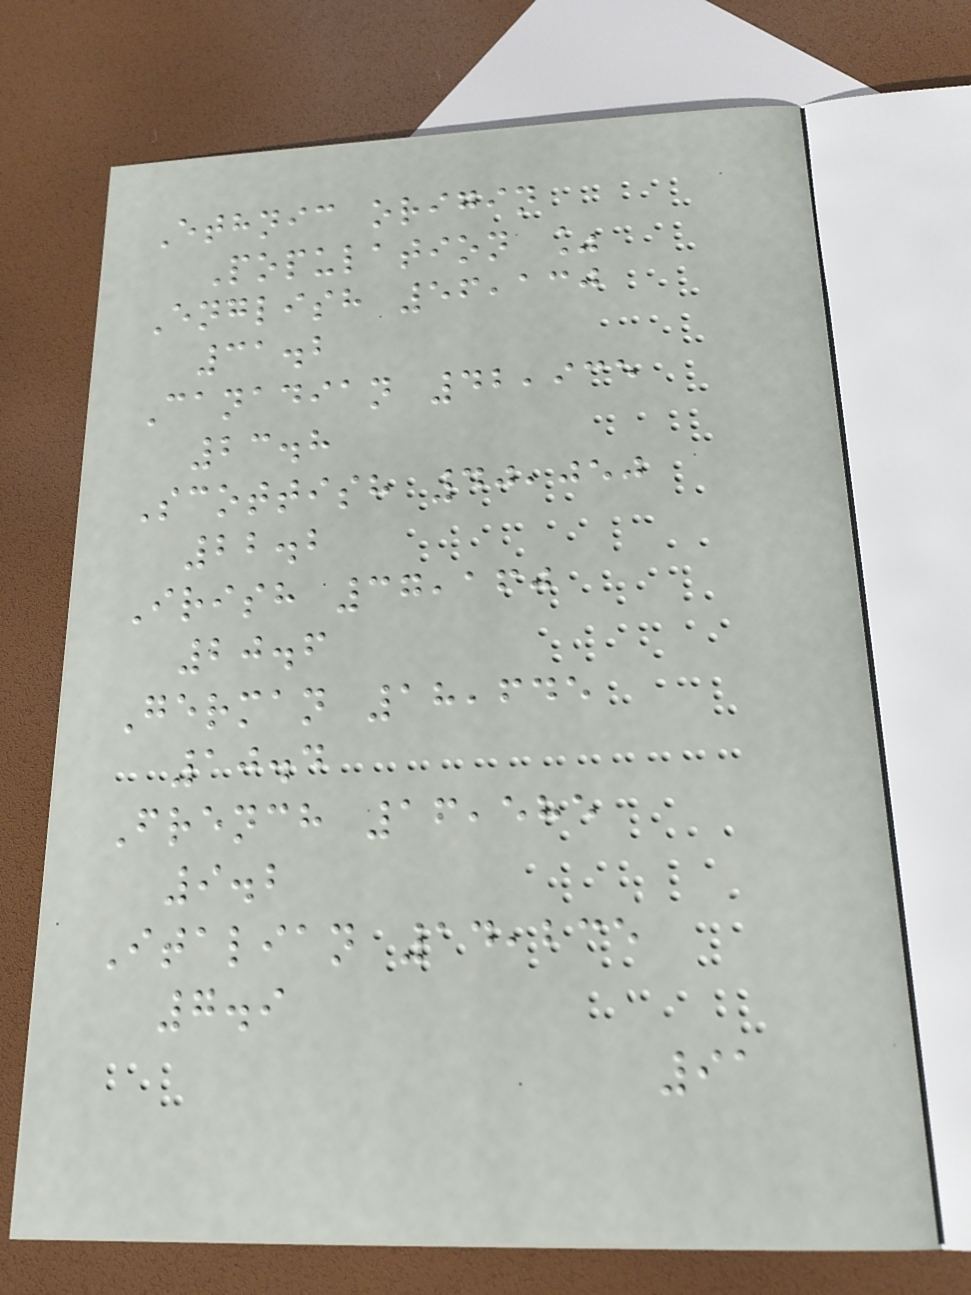Ethnic origin
Population %
English 56,130
31.2
Canadian 42,935
23.8
Scottish 40,050
22.2
Irish 37,160
20.6
German 18,645
10.4
French 16,585
9.2
Italian 14,235
7.9
91
